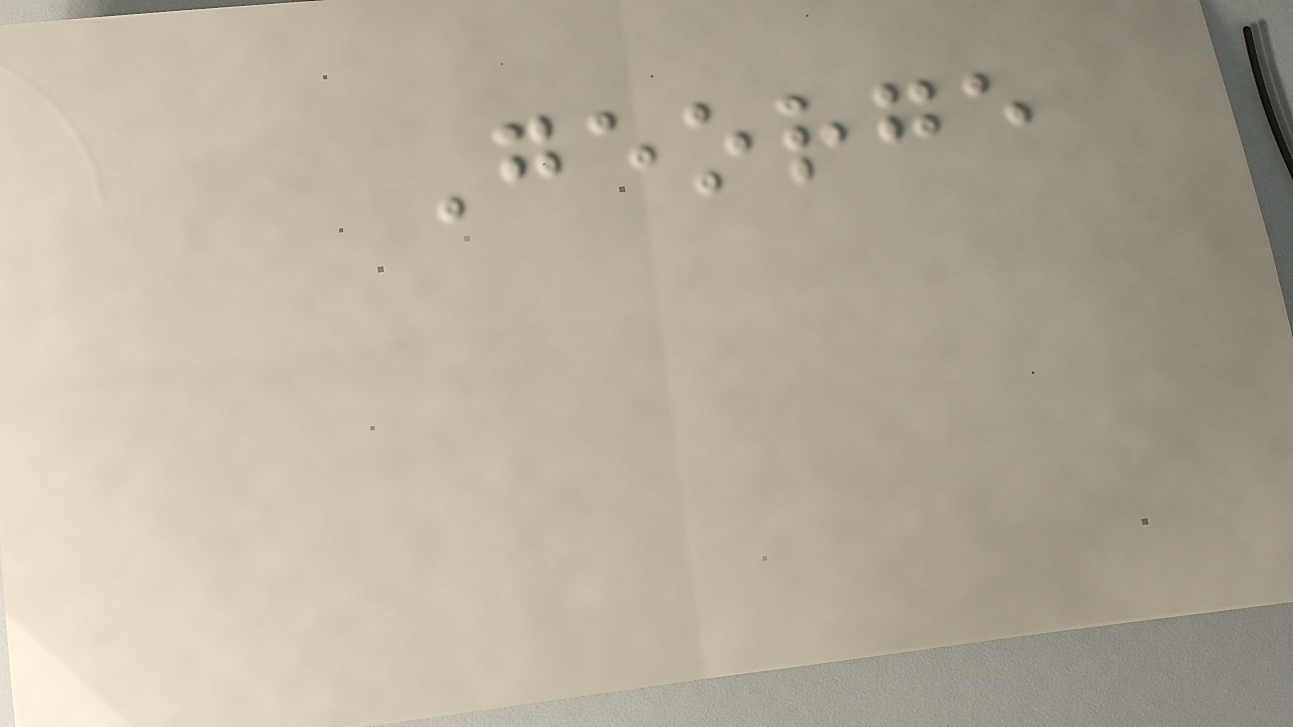George
